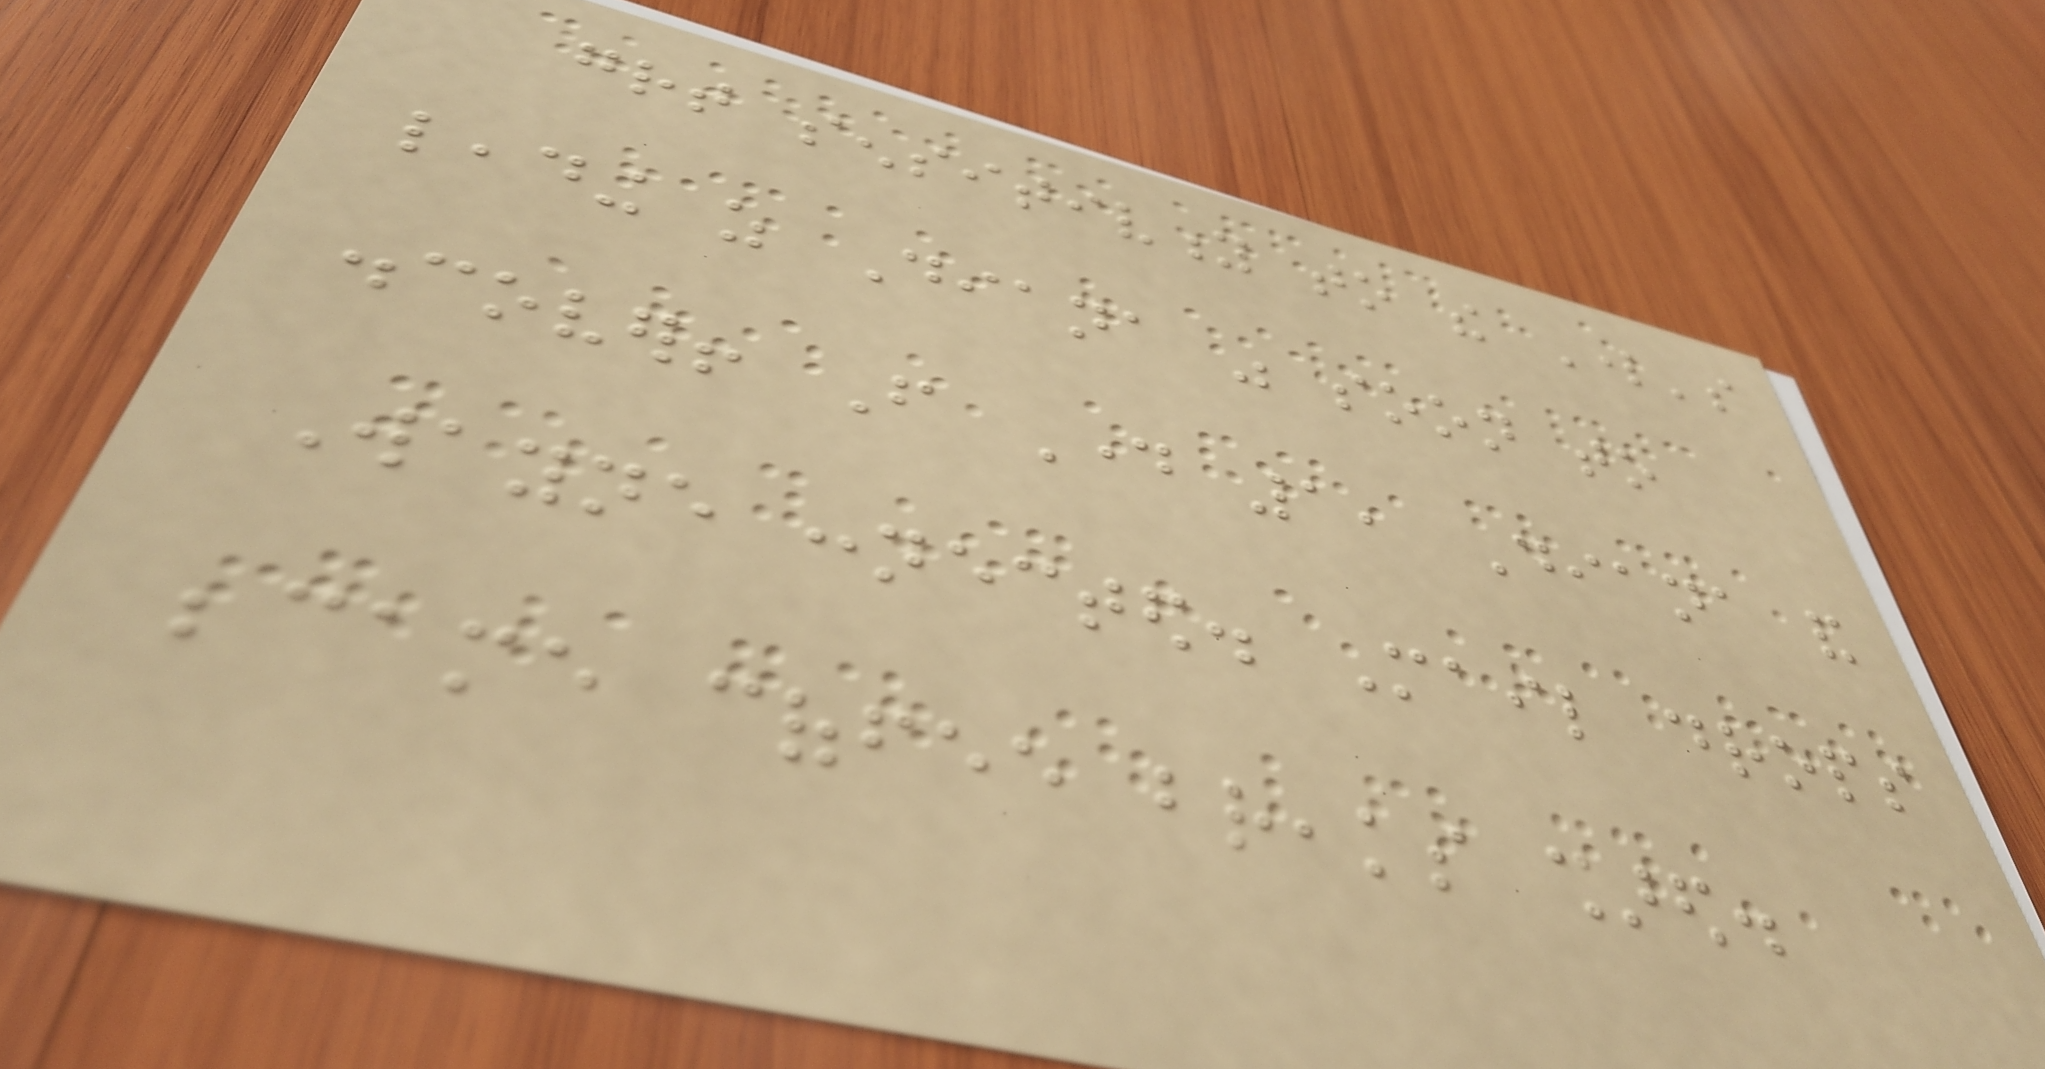great sensitivity to the Lord's
leading as Diana was soon to
discover! From Day 1, Diana and
Wayne connected. Mail drops
became coffee breaks shared.
